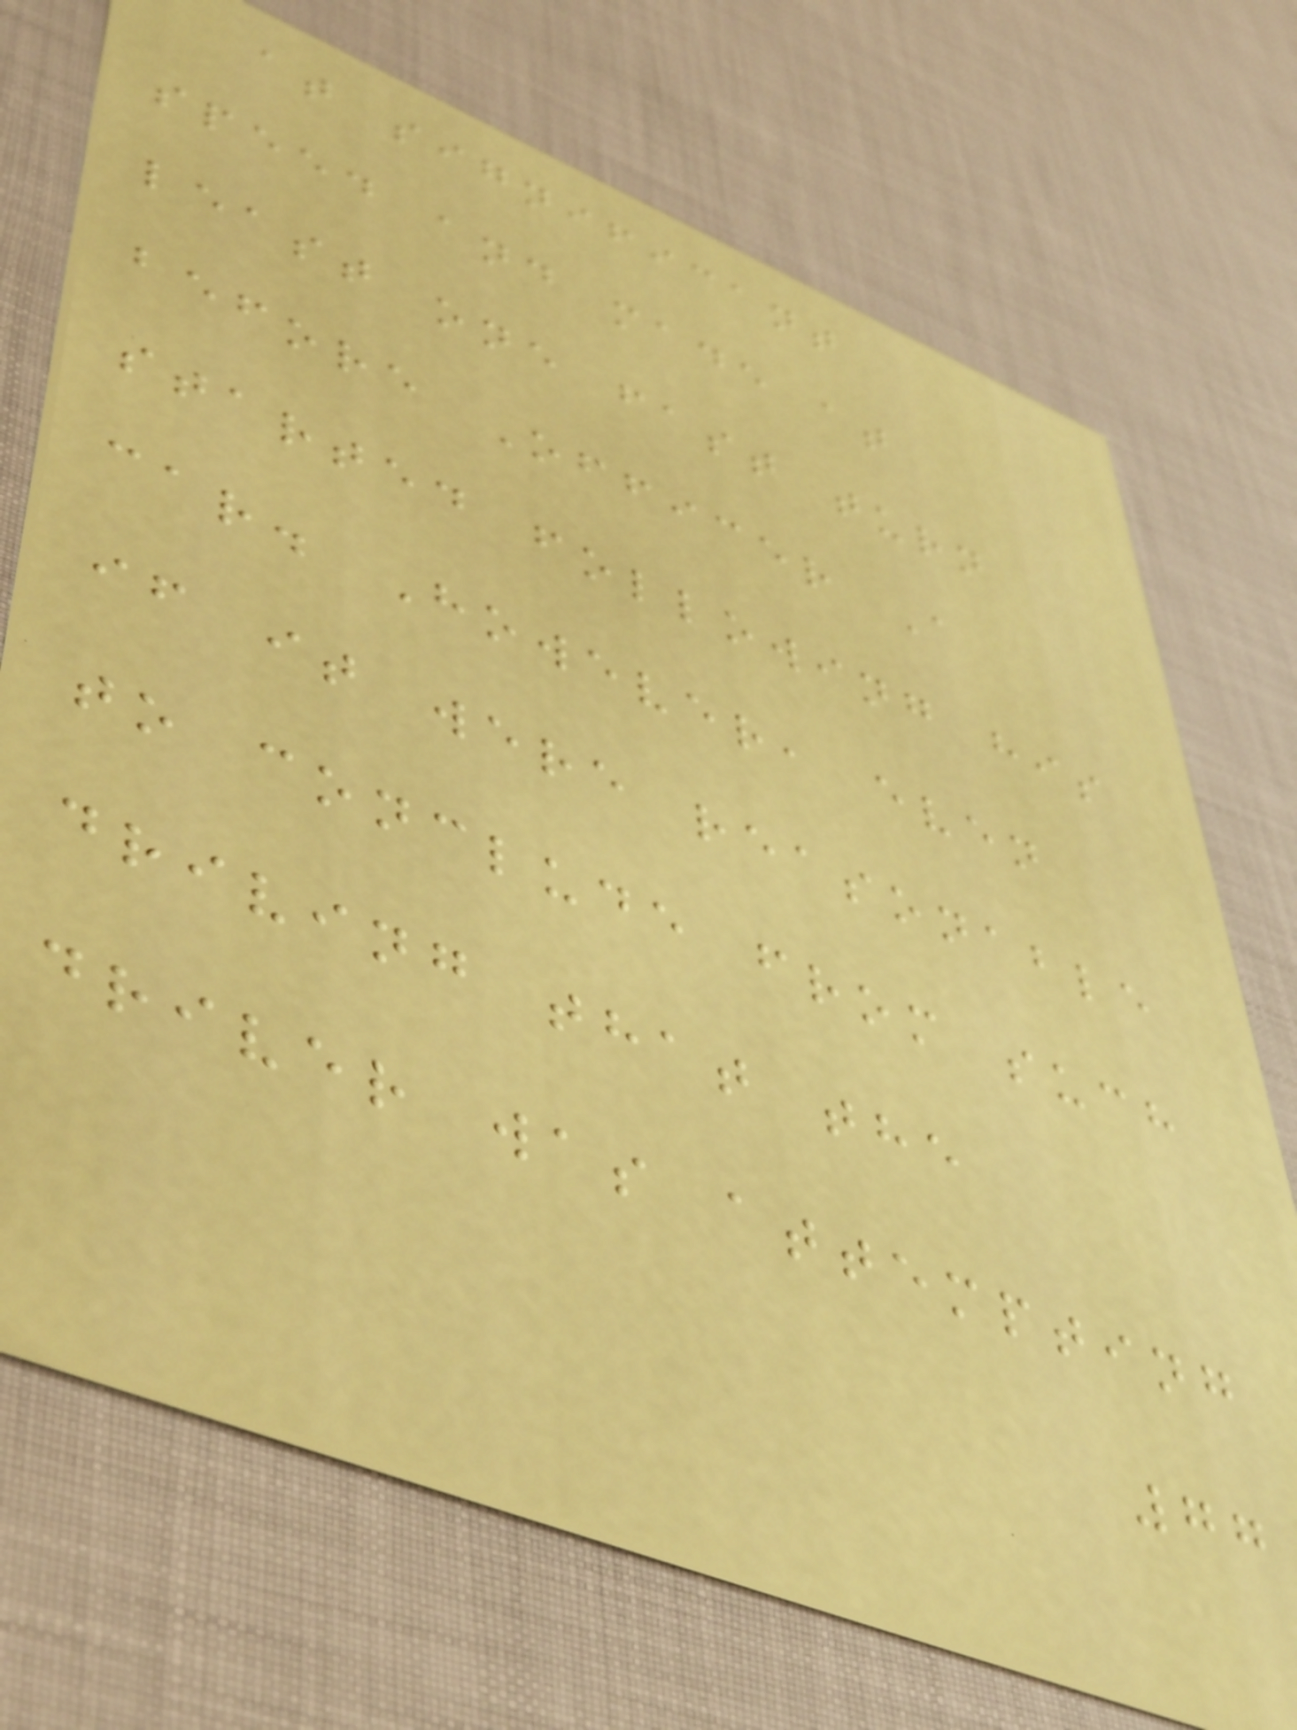at significant
speed and made at
least one fast turn
before Officer A
started following his
car. However, even
if it were reasonable
to conclude from such
driving that the
driver was attempting
77
